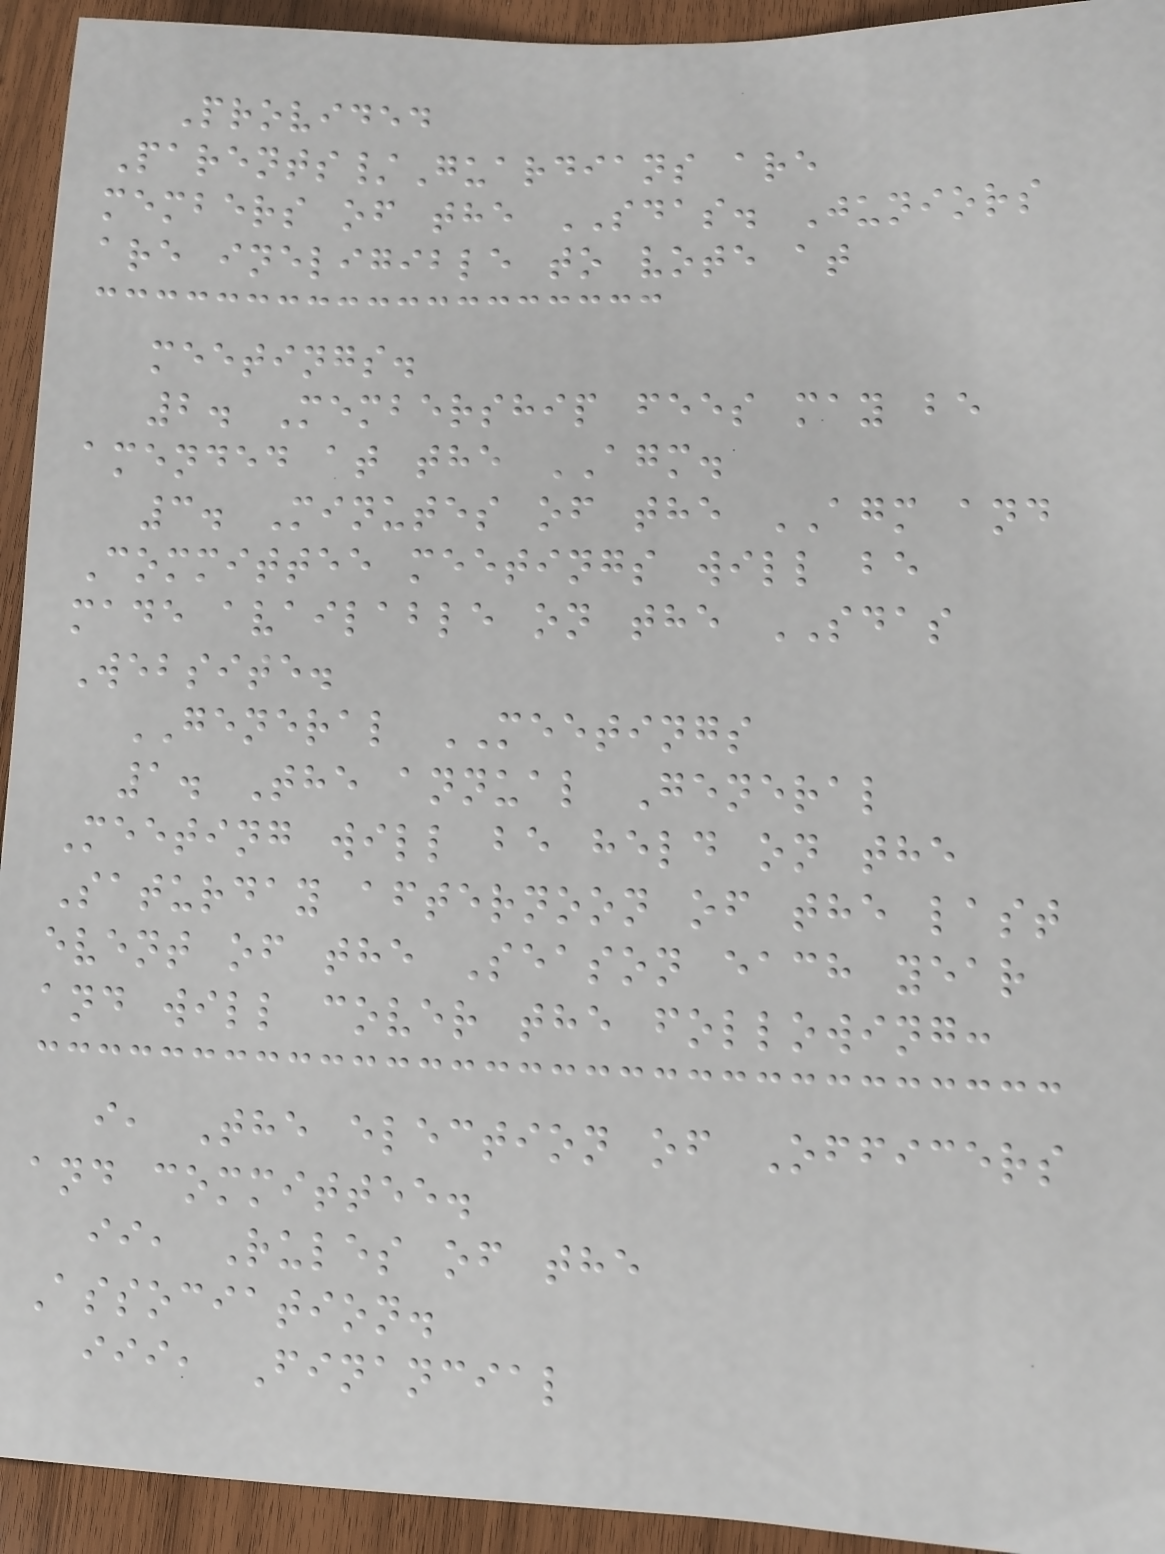Provided
Parents/Guardians are
members of the SDAS. Juniors
are ineligible to vote at
meetings.
2. Membership fees may be
amended at the AGM.
3. Minutes of the AGM and
Committee meetings will be
made available on the SDAS
Website.
GENERAL MEETINGS
1. The annual General
Meeting will be held on the
Saturday afternoon of the last
event of the Season each year
and will cover the following:
i, The election of Officers
and committee.
ii, Rules of the
Association.
iii, Financial
